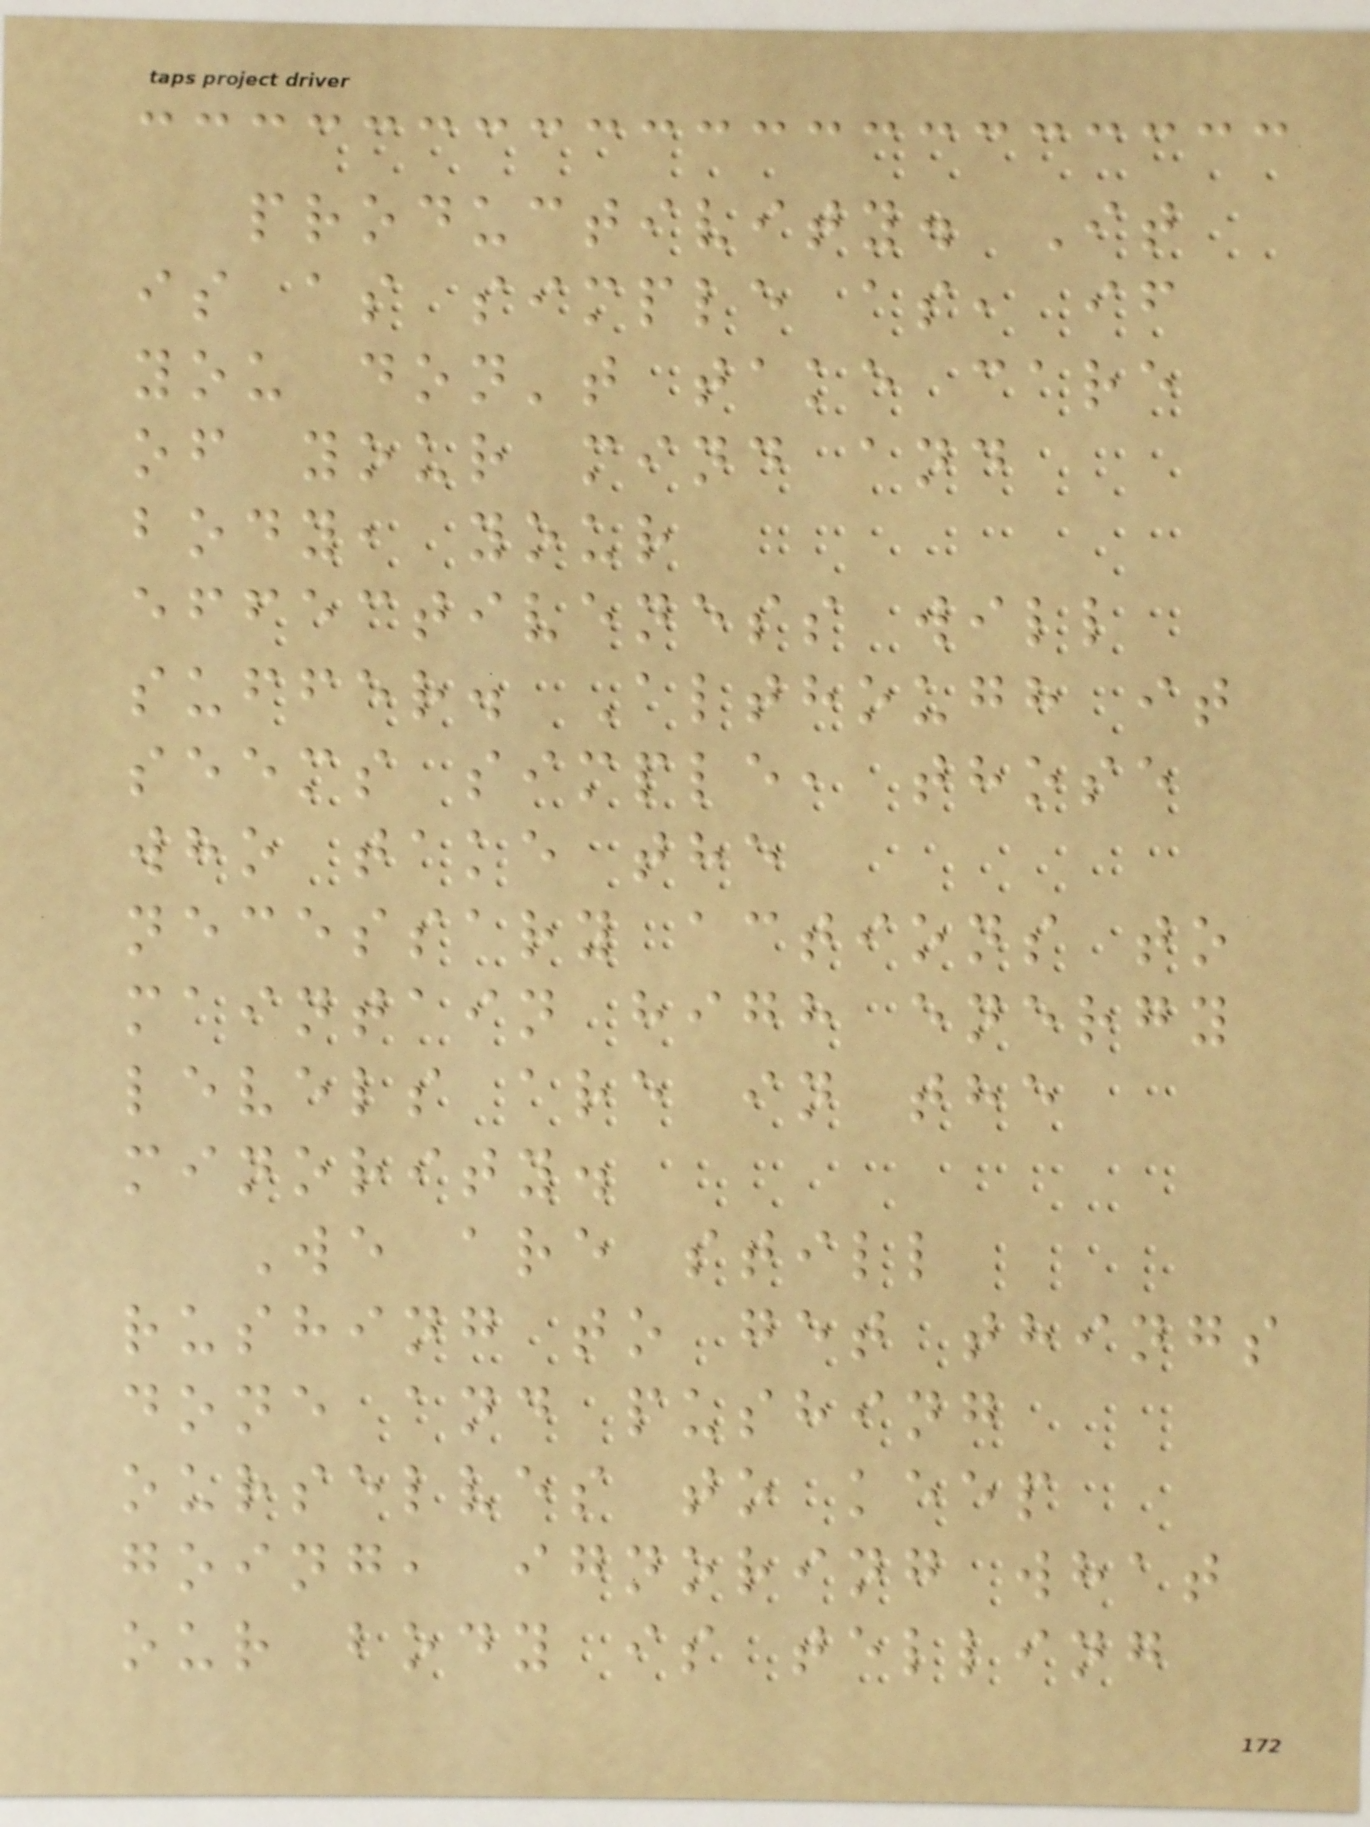productivity. It
is as simple as, if
you don't take care
of your mind and
body, your
effectiveness will
suffer. Although it
seems simple, those
who take the
necessary actions to
maintain high energy
levels are in the
minority.
We are still
rushing to get things
done and pushing
ourselves to keep
going, ignoring what
our body is telling
